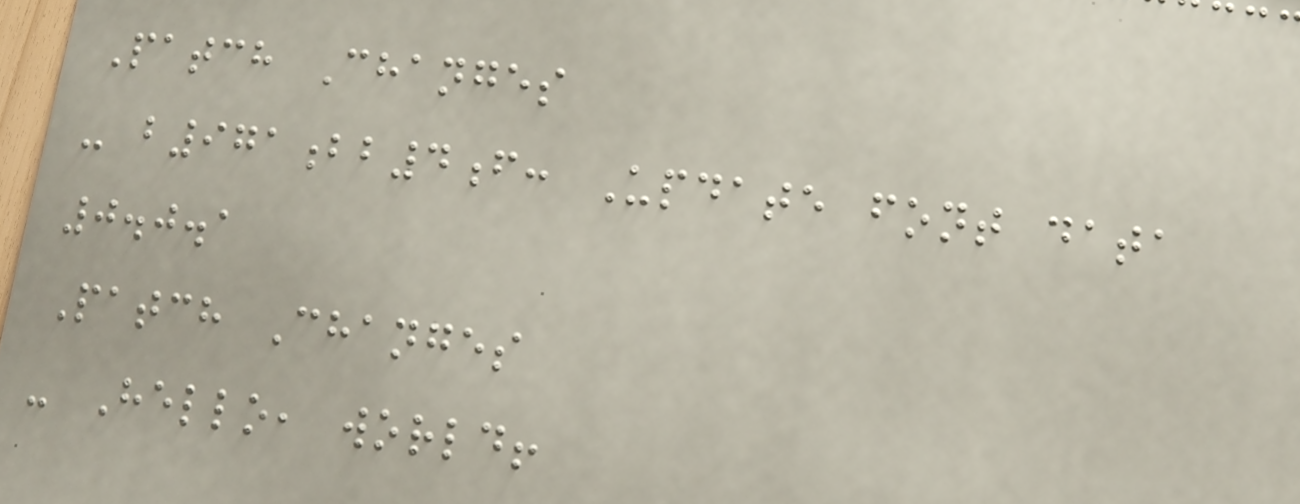Patch Changes
- b971bb4f: Update font data
0.0.1
Patch Changes
- Hello, world!
